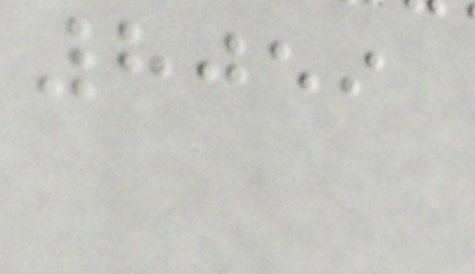8059
